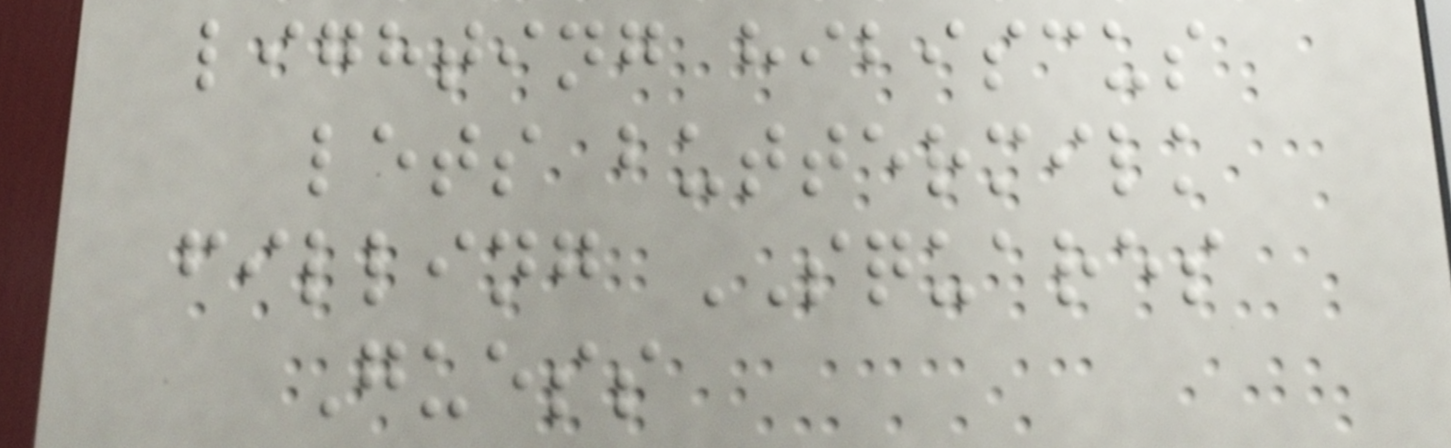lighting hibiscus
lets buttermilk
filling SQUARES
Guess
